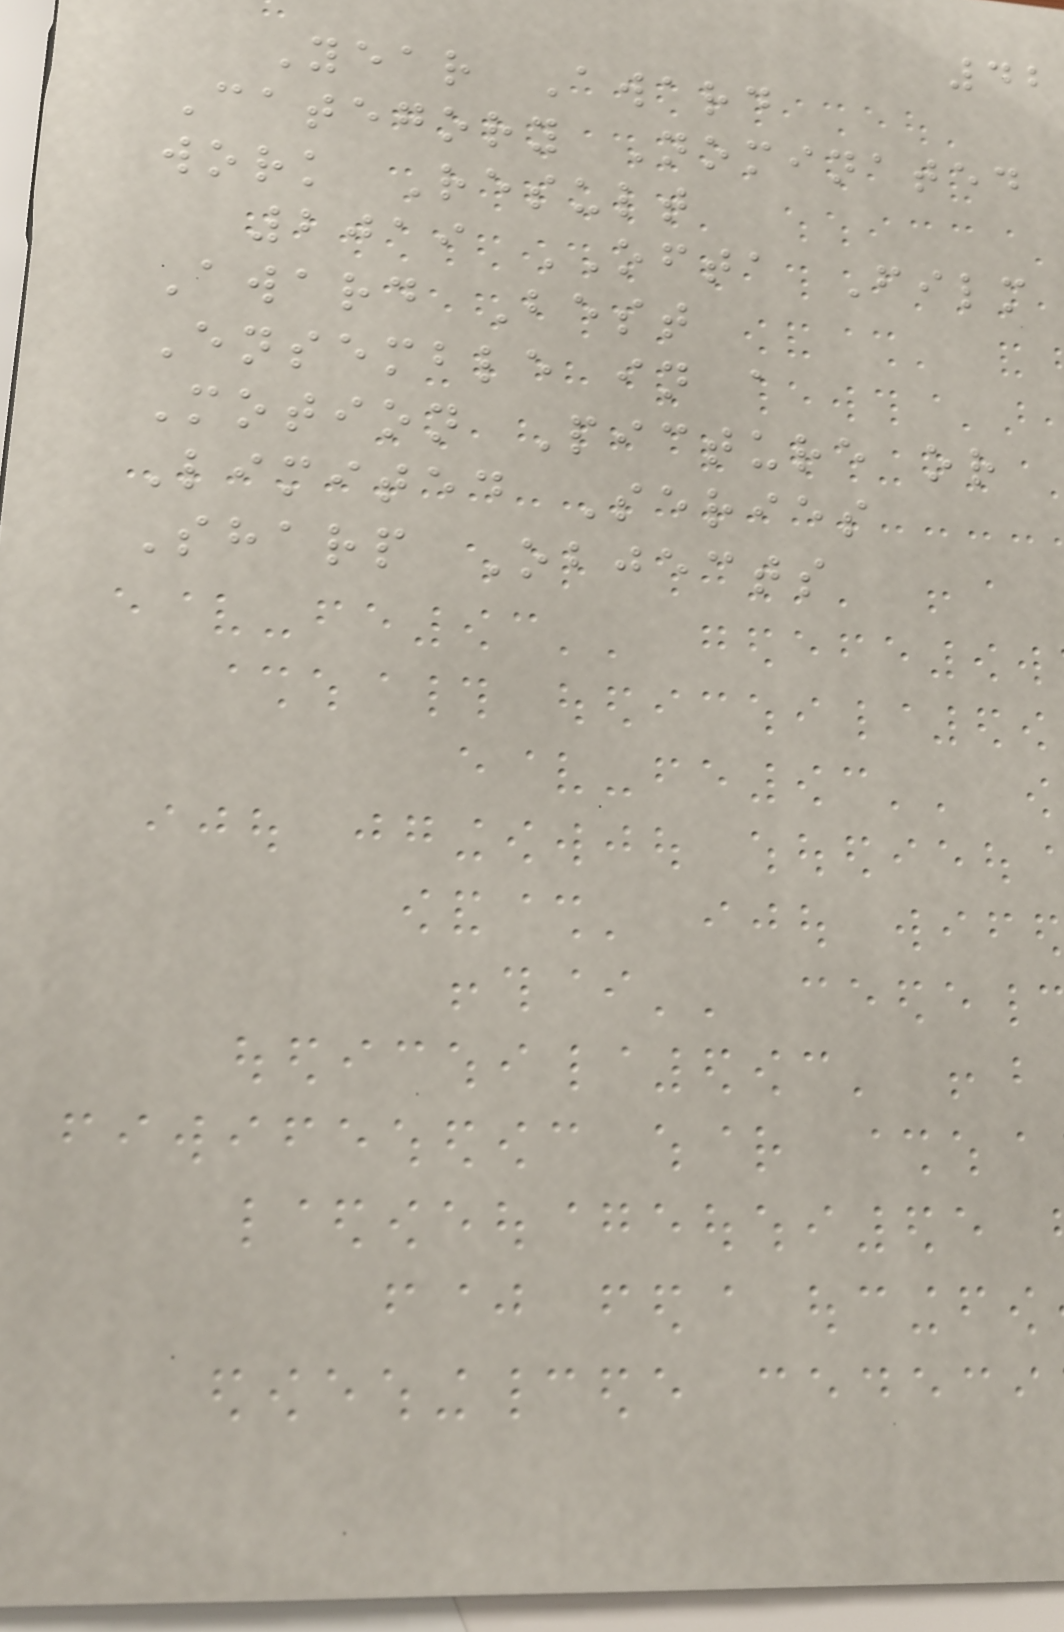42
Year Award
Category Nominated
work Result
2019 OFTA Film
Award Best
Ensemble in a
Motion Picture or
Limited Series
Sharp Objects
